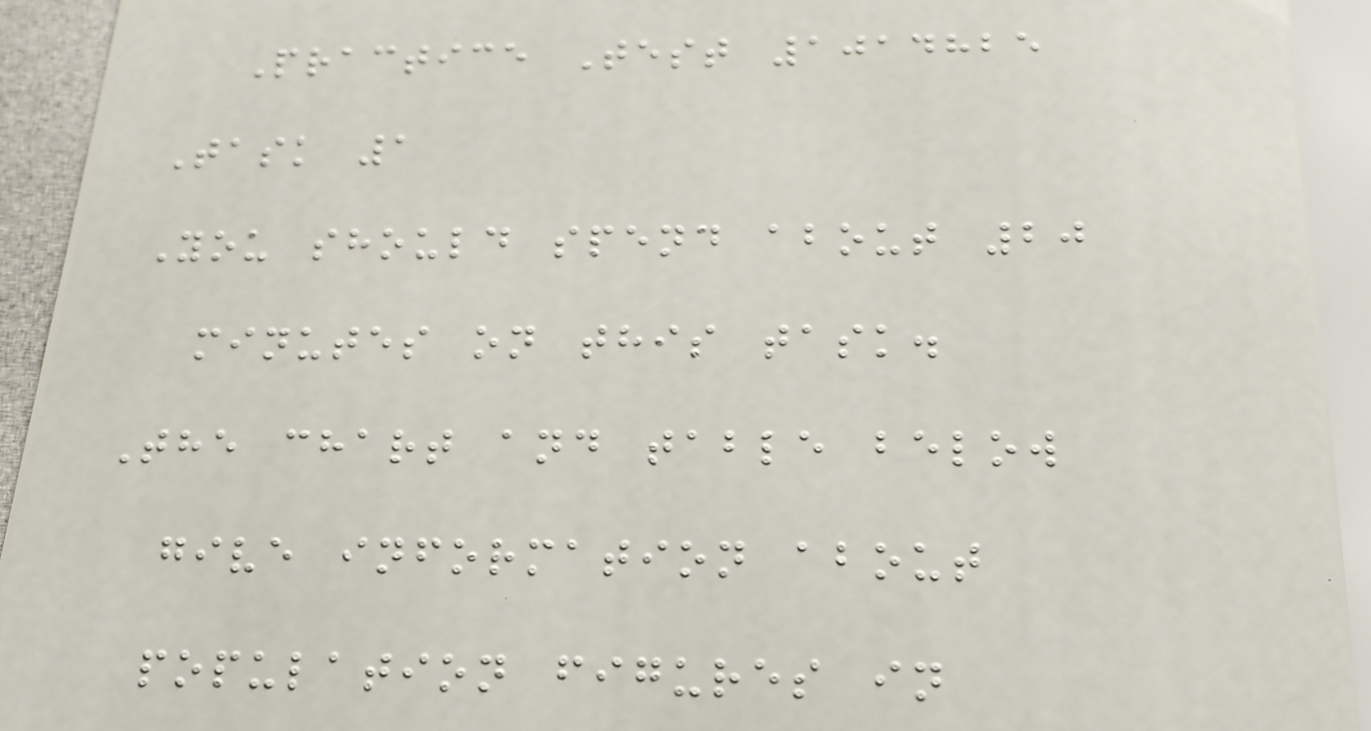Practice Test 1014825
Task 1
You should spend about 20
minutes on this task.
The chart and table below
give information about
population figures in
